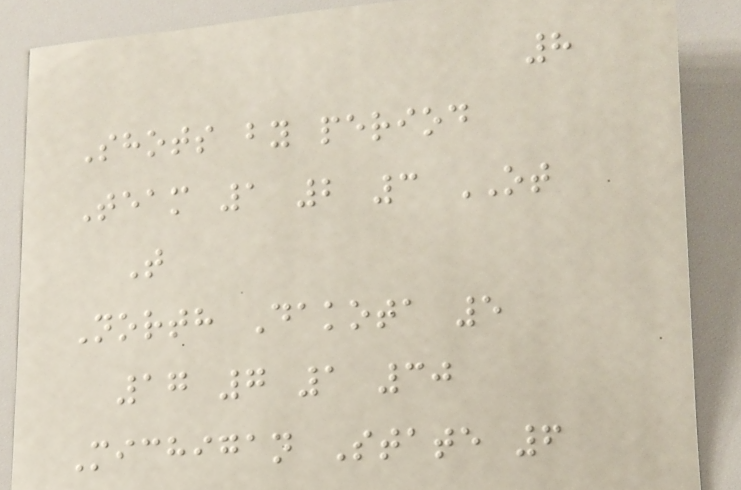8
Shots by period
Team 1 2 3 OT
T
North Dakota 5
17 7 1 30
Michigan State 6
